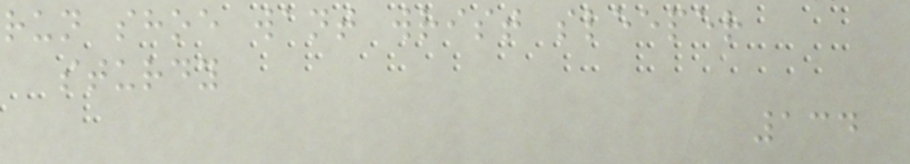run shoe want wrist sleeper
sturdy
134
